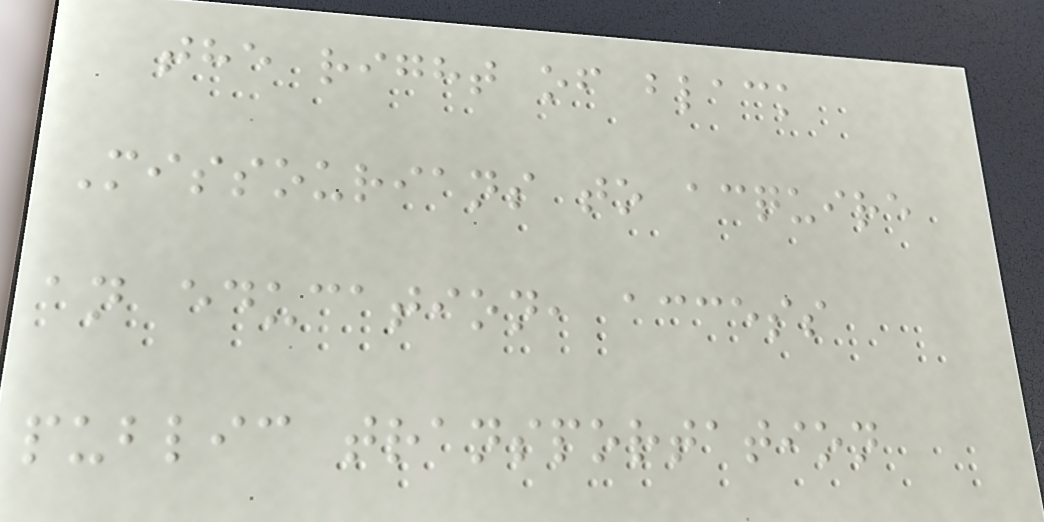the right of black
Missourians to acquire
an education, access
public transportation
